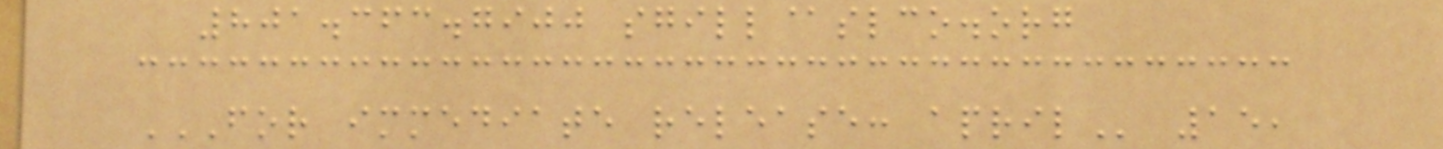801.363.7900 sgill@slco.org
FOR IMMEDIATE RELEASE: APRIL 15,
